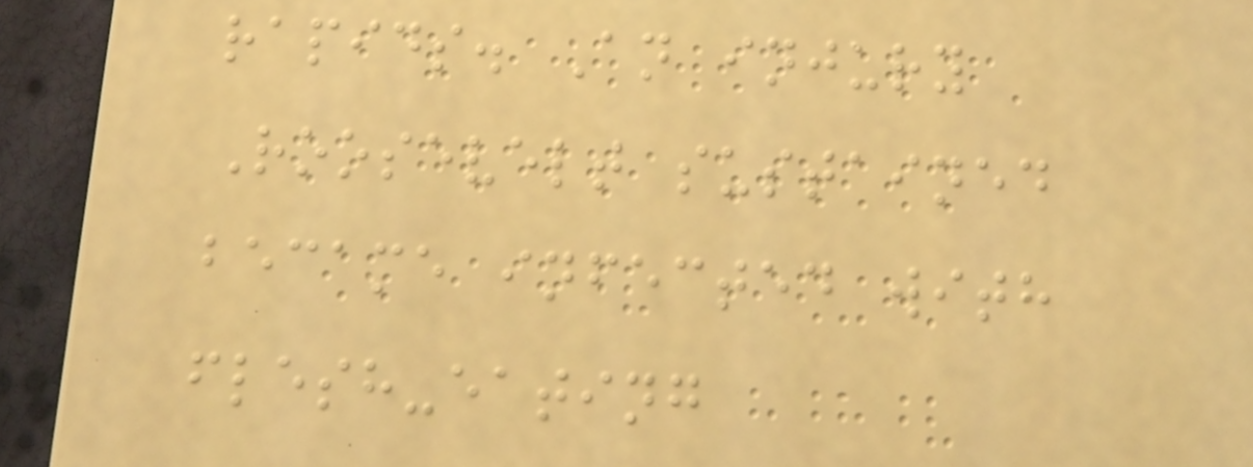rapids. An injury
Roosevelt sustained
became infected with
flesh-eating
